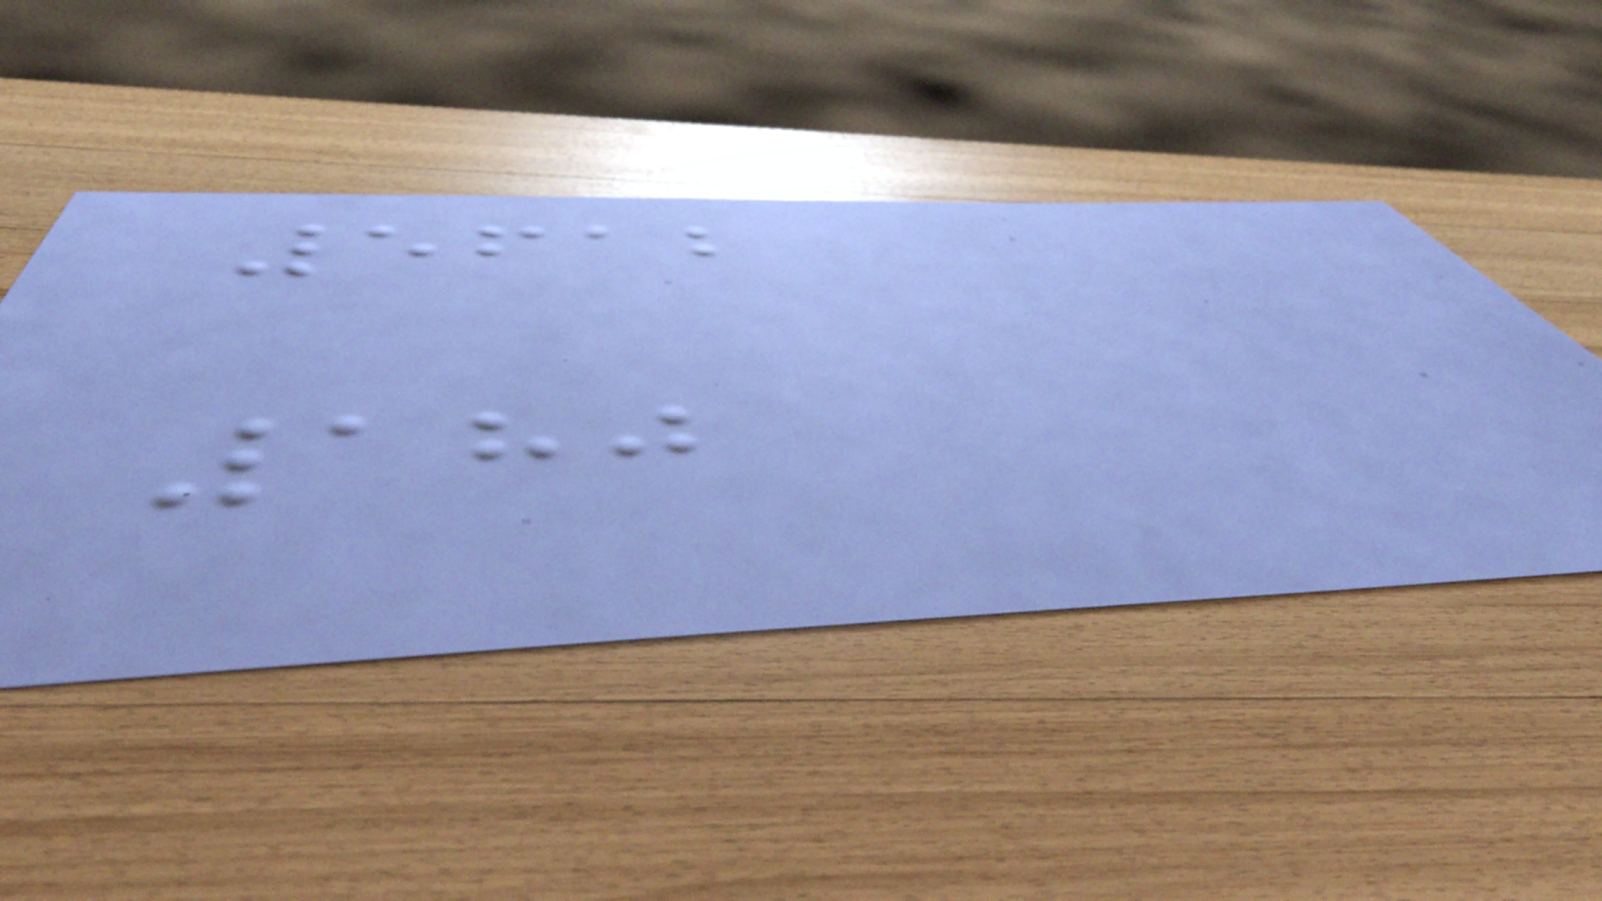5612
180
